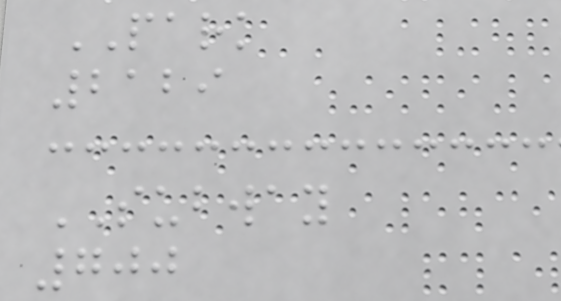PARK
2129
SUBWAY
700
